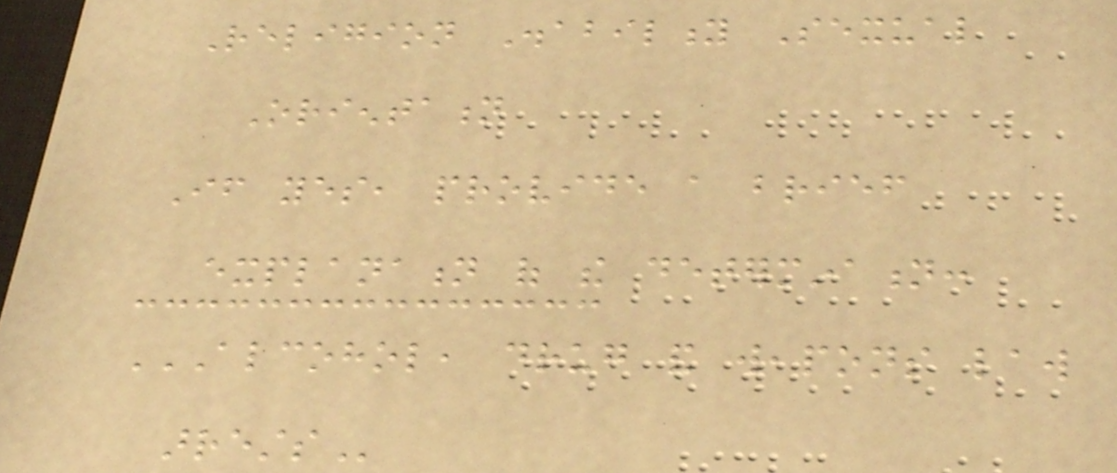Religion Disability Sexual
Orientation
If yes, provide a brief
explanation of the determination:
ALCOHOL, DRUG AND WEAPONS LAW
ARRESTS
